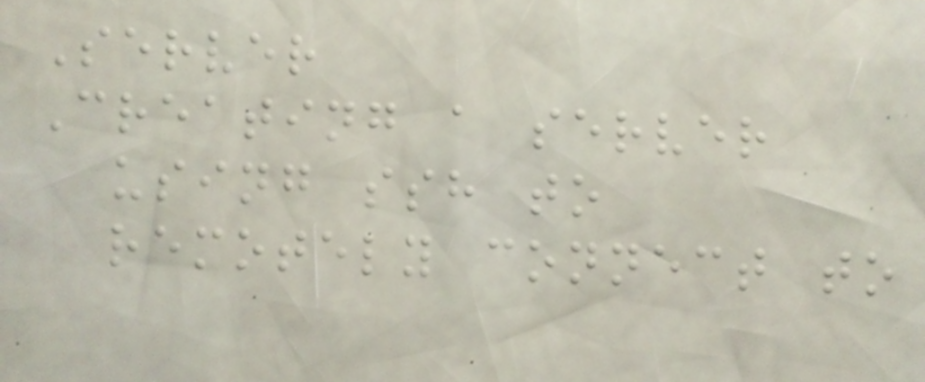Server
Creating a server
using ssh to
remotely connect to
